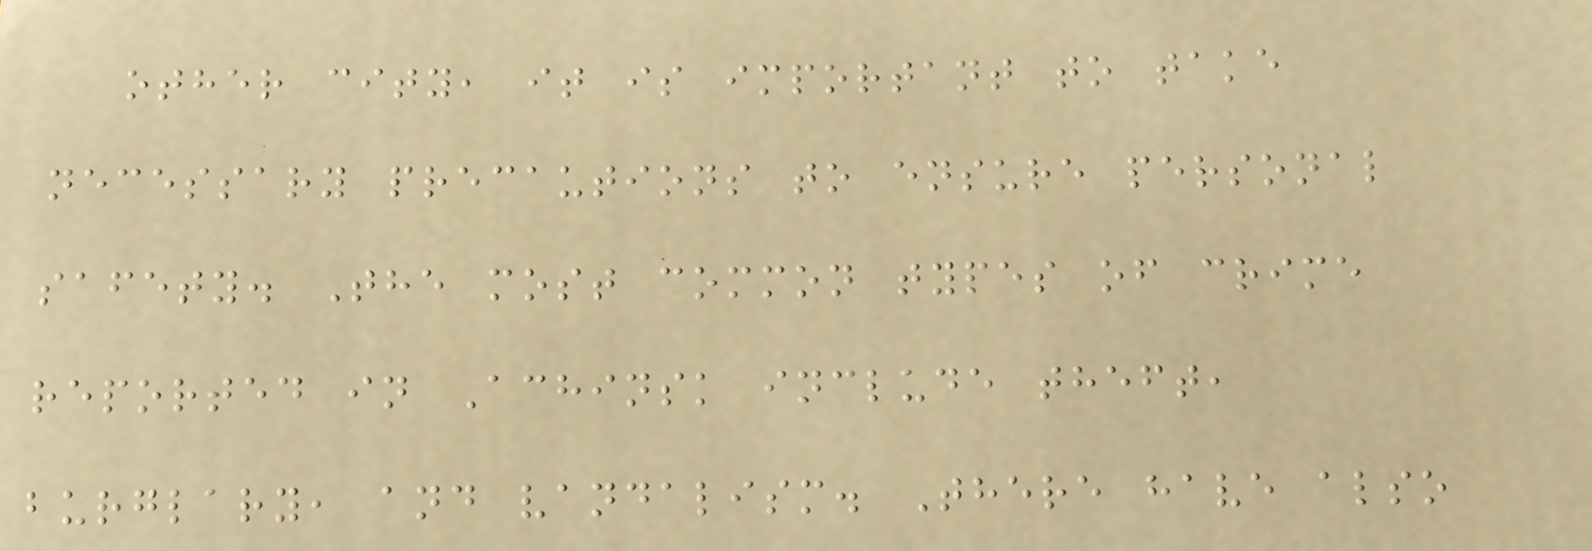other city, it is important to take
necessary precautions to ensure personal
safety. The most common types of crime
reported in Achinsk include theft,
burglary, and vandalism. There have also
